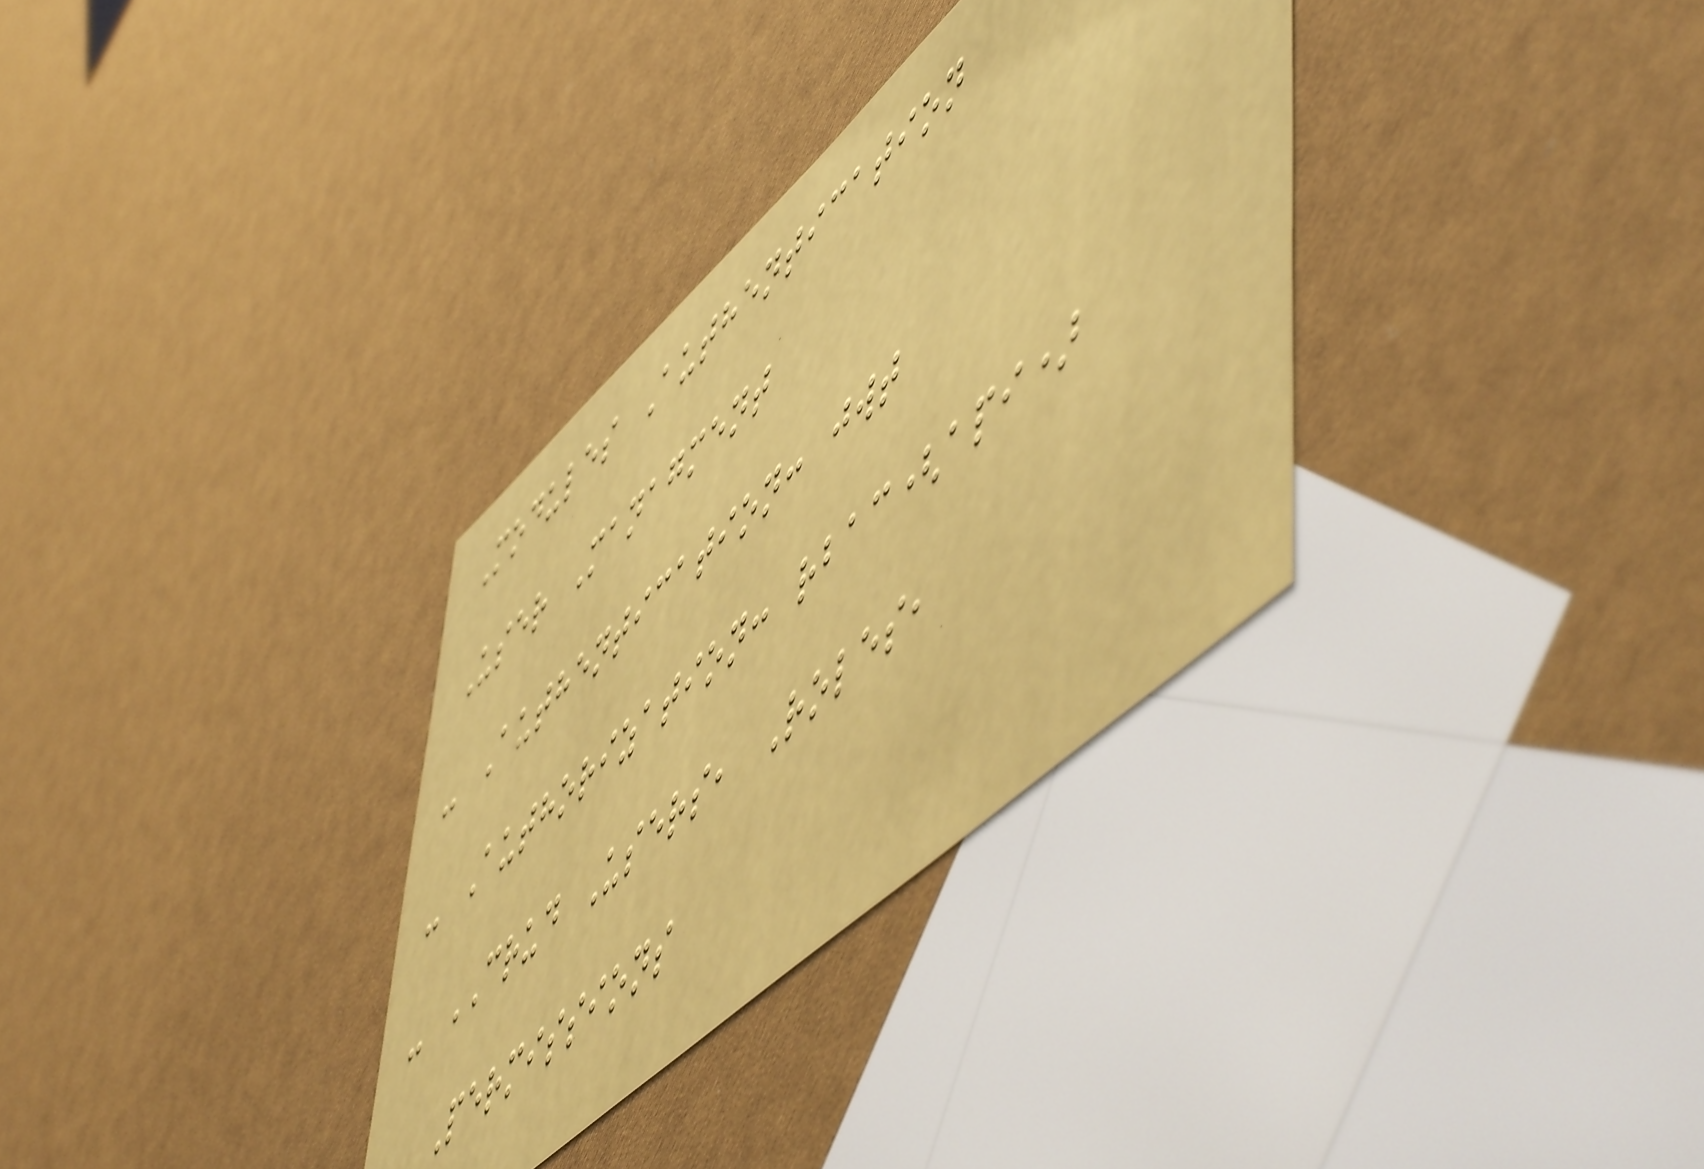Modules Authentication
User Managment
- Authentication: jwt
- Authorization: rbac(api)
- CRUD Users, Roles,
Permissions
